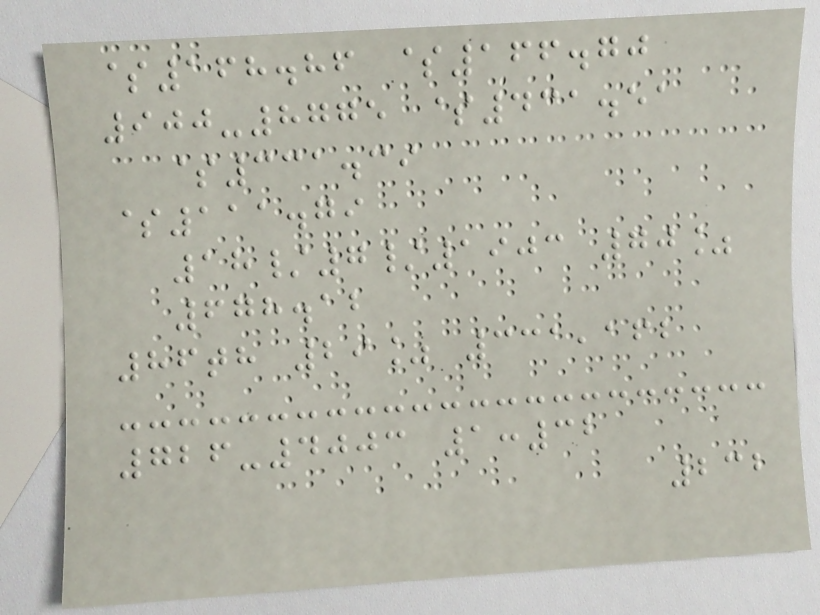$168.86 $166.70
900-8775 $431.51
$331.39
$111.79
18/7/1903 70%
678.12
86th 29% 331,162
726-4003 1:32
232
